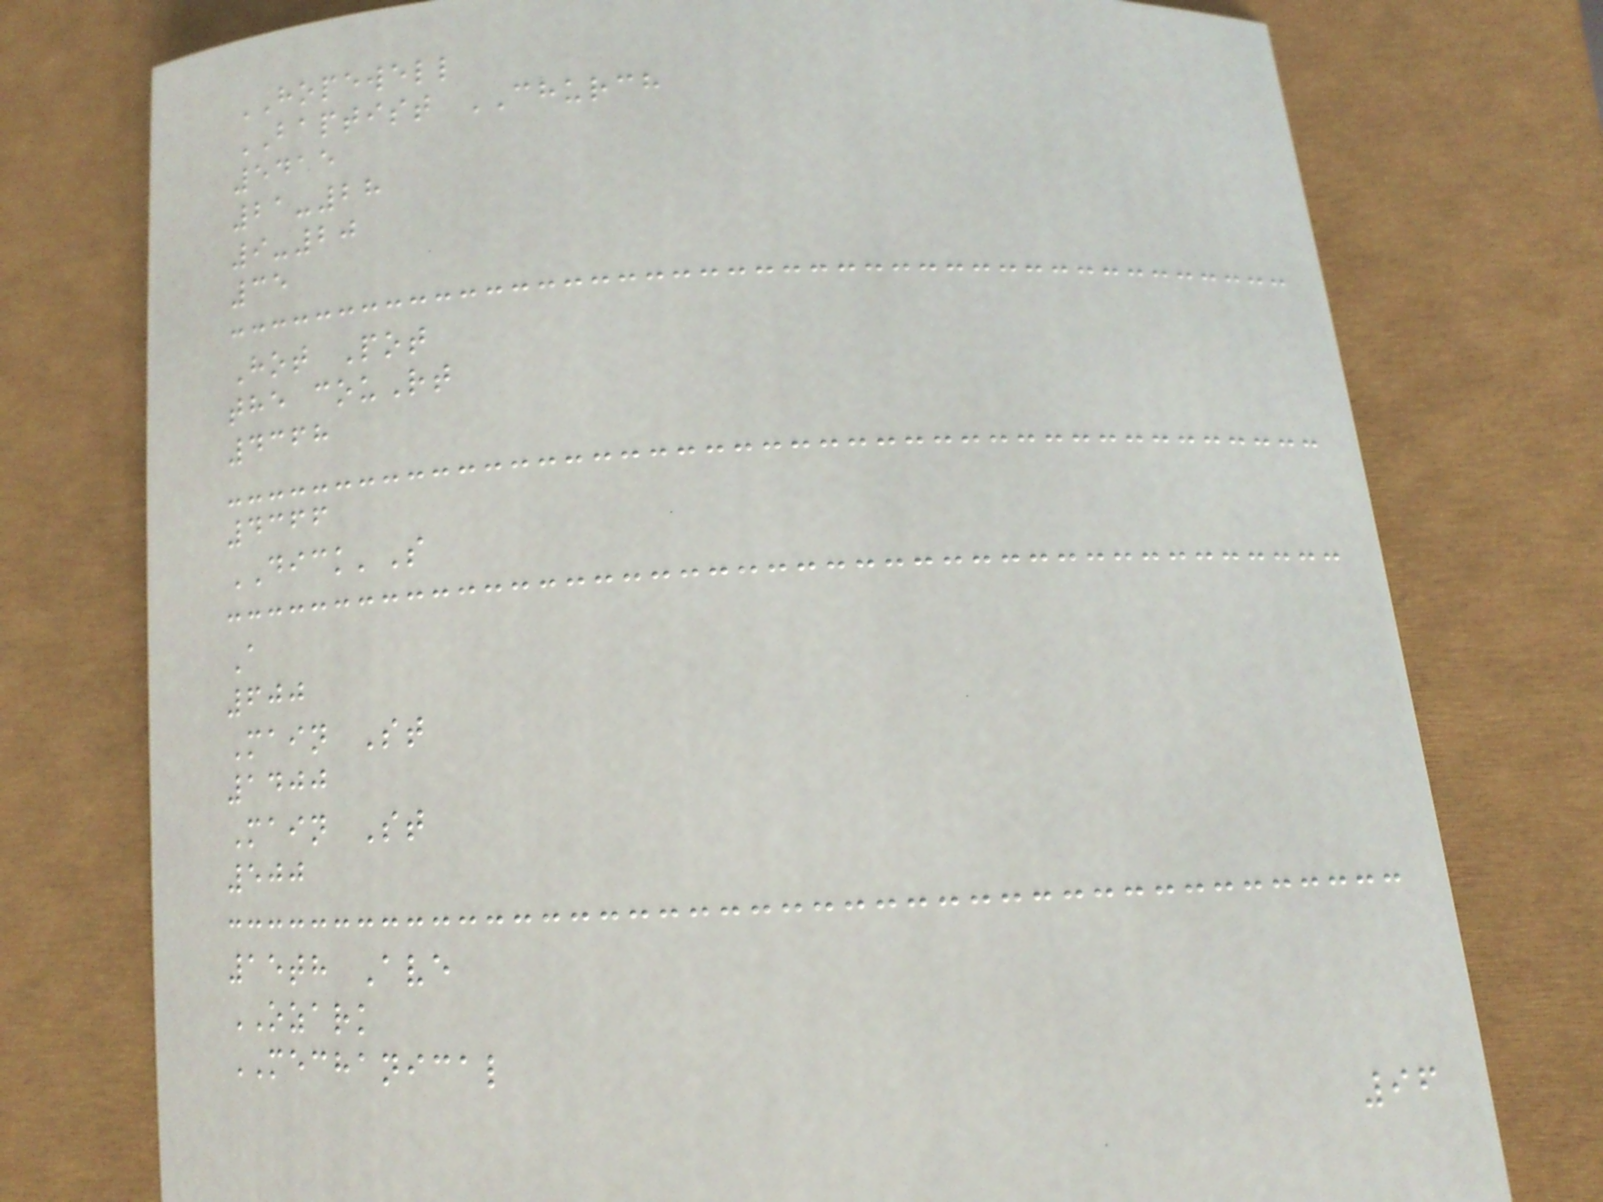HOPEWELL
BAPTIST CHURCH
5415
21-28
9-20
35
Hot Pot
the couRt
4368
4366
DICK'S
A
600
Main St
1400
Main St
500
15th Ave
OZARK
MECHANICAL
96
